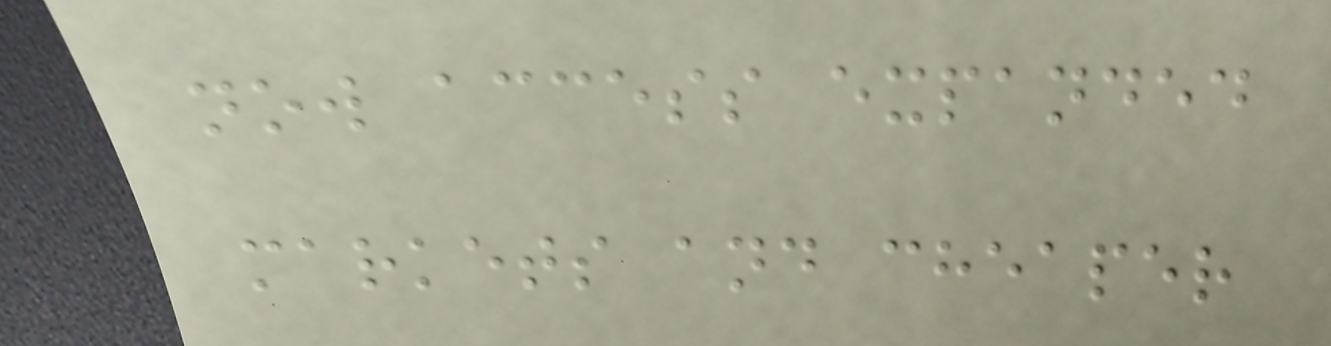now access expanded
markets and cheaper
